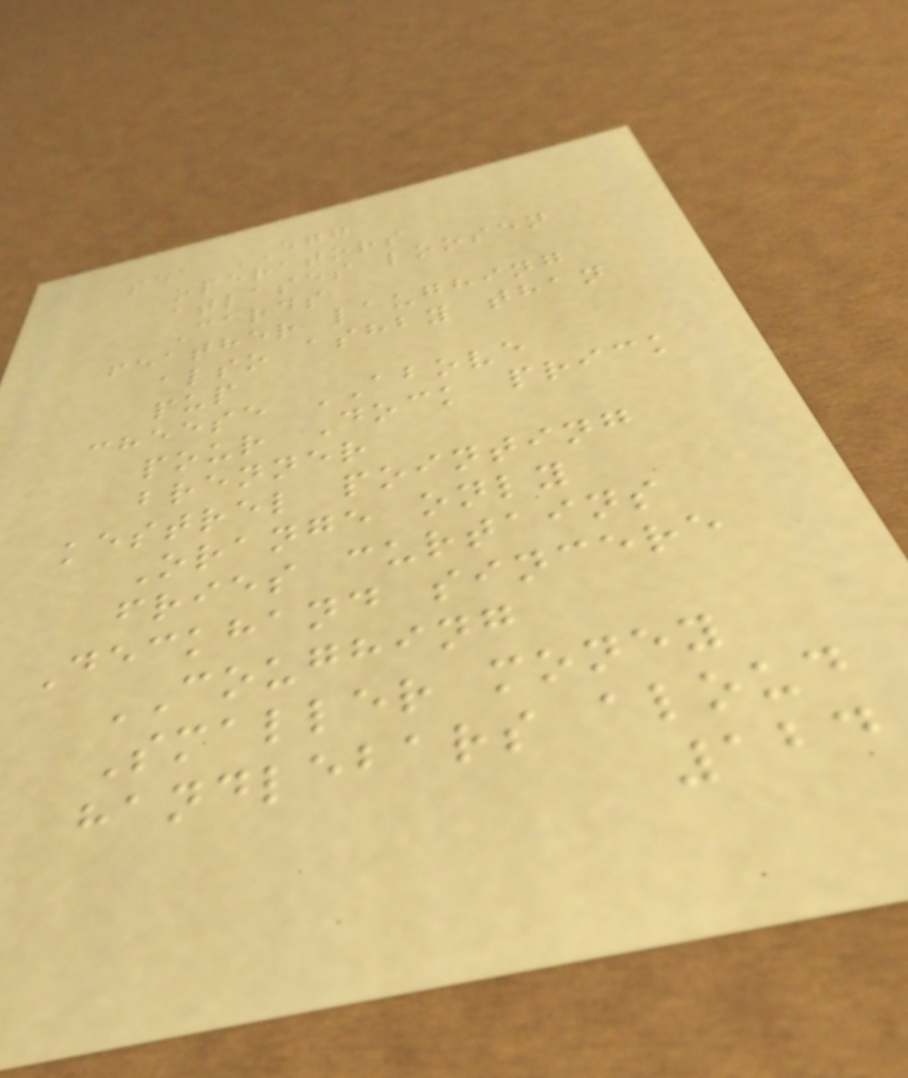sea EGG
operators
atlases loosen
Cards
feather laughing
also ashby than
pup
cheese ABOVE
pour Dock prick
brenner
kestrel pointing
Orange only
fries curtains
Deckhand sincere
COUGHING
Smaller money
handlebars aloud
124
